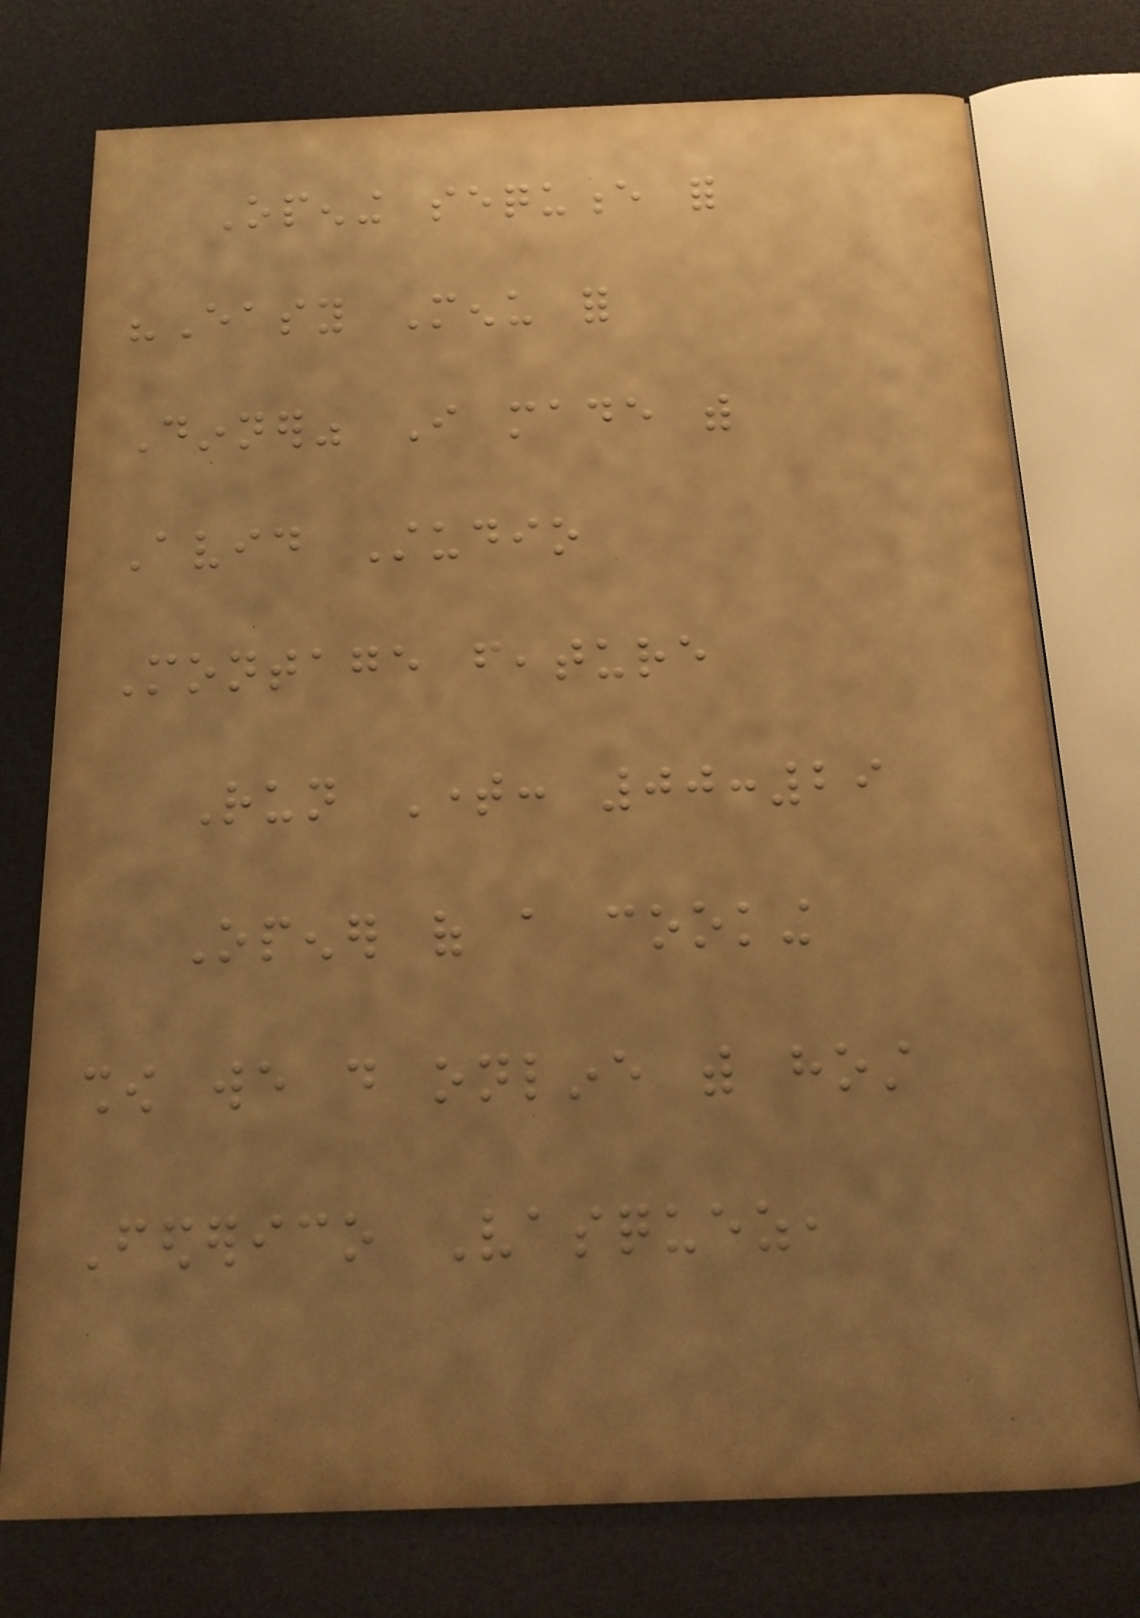Opening sequence for
"Easy Menu for
Dinner" I made with
Avid Studio
Montage feature
Run Time: 00:29
Opener of a cooking
show we do online with host
Federico Vasquez,
